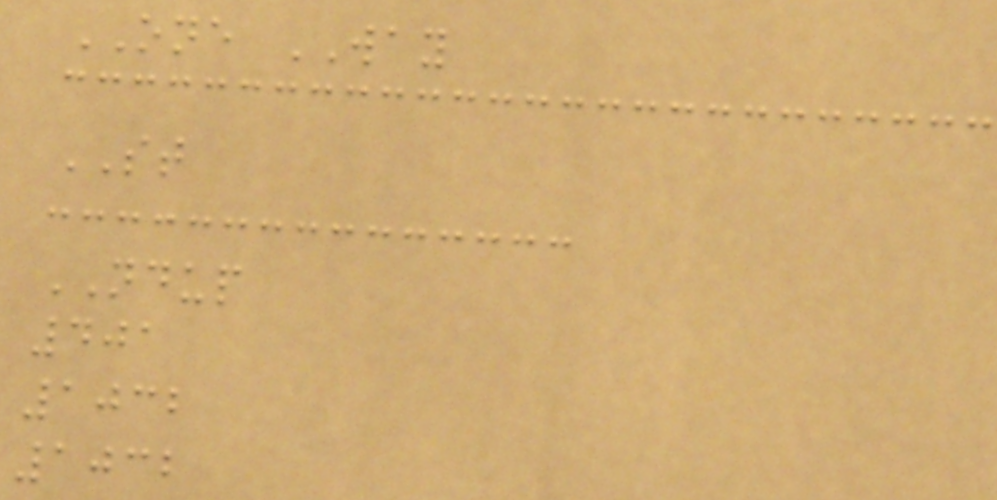ONE WAY
ST
NDUP
401
1032
1032
